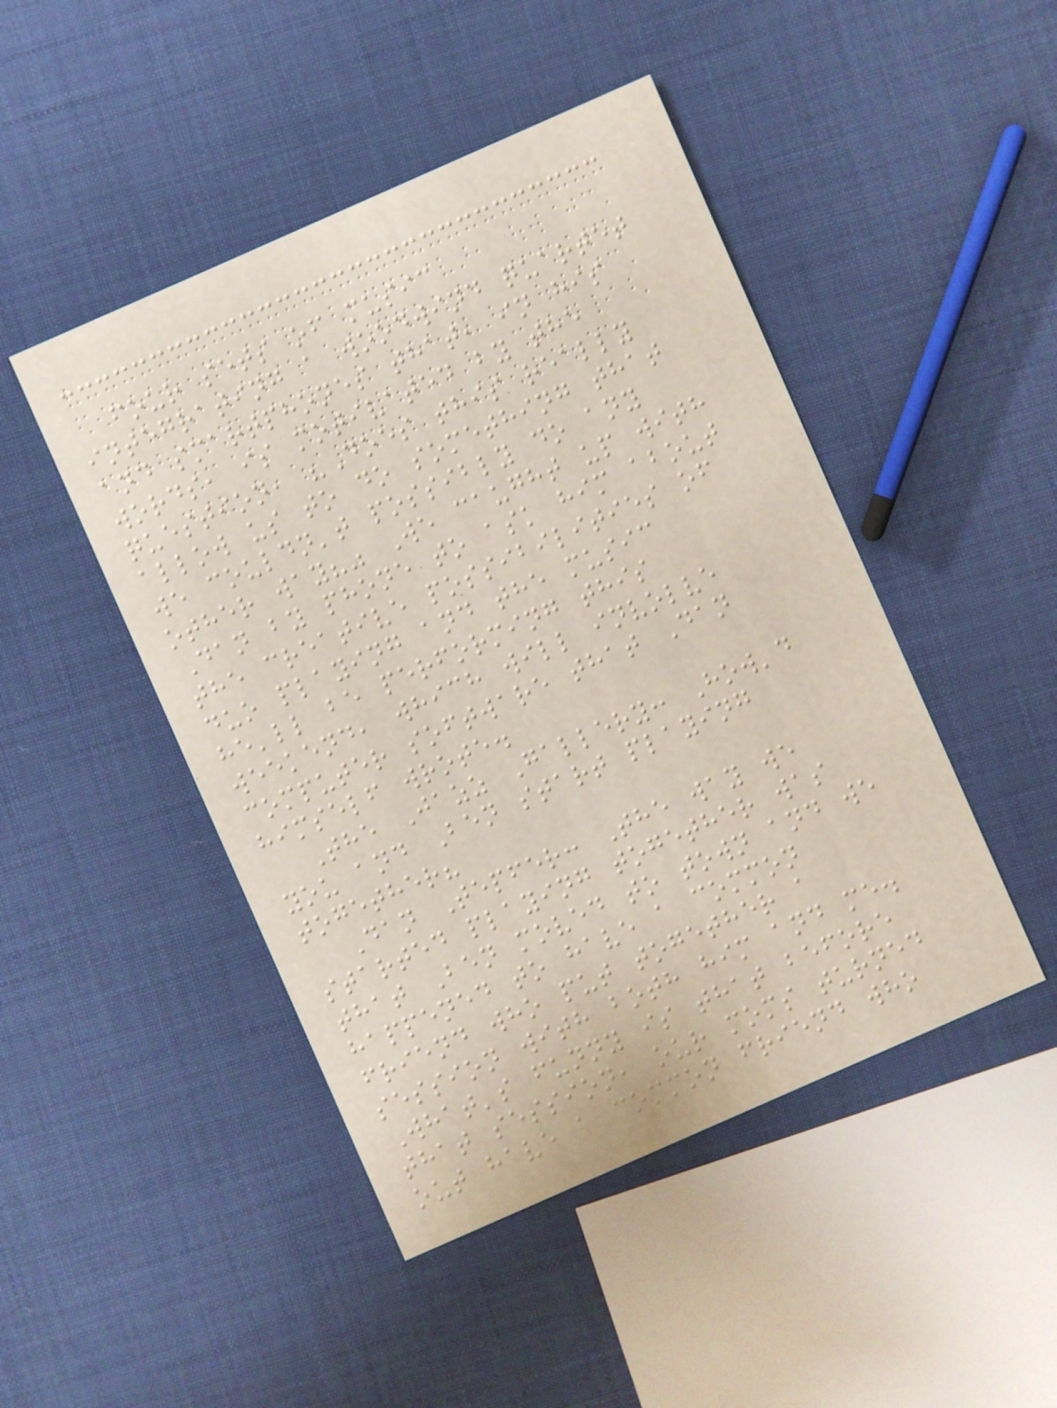four sets of music
integrating a woodwind quartet
and smartphones that, in his
words, is motivated by the
question, "Does this really
allow us to do something that
we couldn't possibly do any
other way?" We caught up with
Dan by phone to ask him about
the creative possibilities of
duo playing and the music
he'll be performing this
weekend, which will involve
computer software that Dan
himself wrote.
The Jazz Gallery: How'd
you and Ben start playing
together?
Dan Tepfer: The way we
started playing together was
that Ben moved to town and we
happened to have a common
friend who put together a
session with both him and me.
What's funny is that before
that session, our moms turned
out have a common friend who
